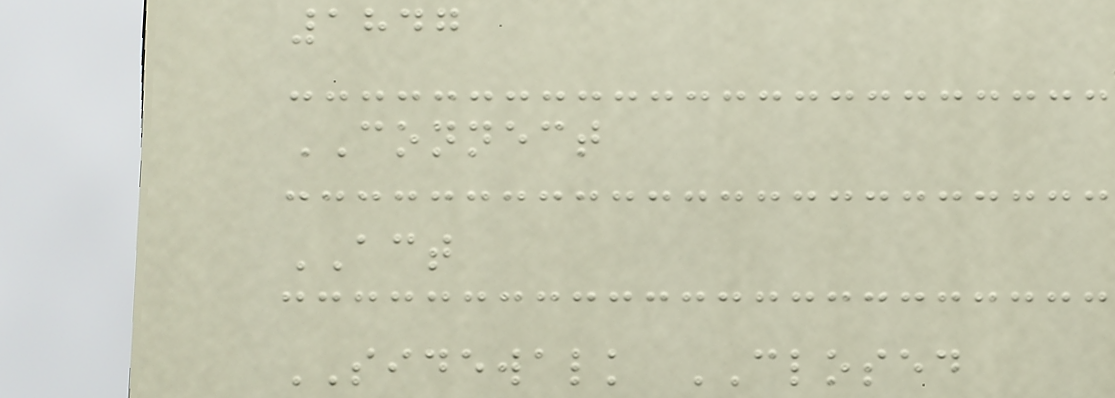1847
CONNECT
ACT
SIDEWALK CLOSED
